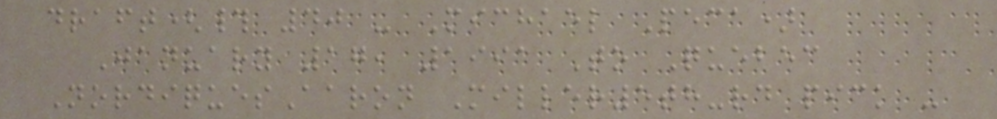draft(# 40 - Michael Peca)
January 17, 1991 To Quebec
NordiquesAaron Miller5th-rd pick -
